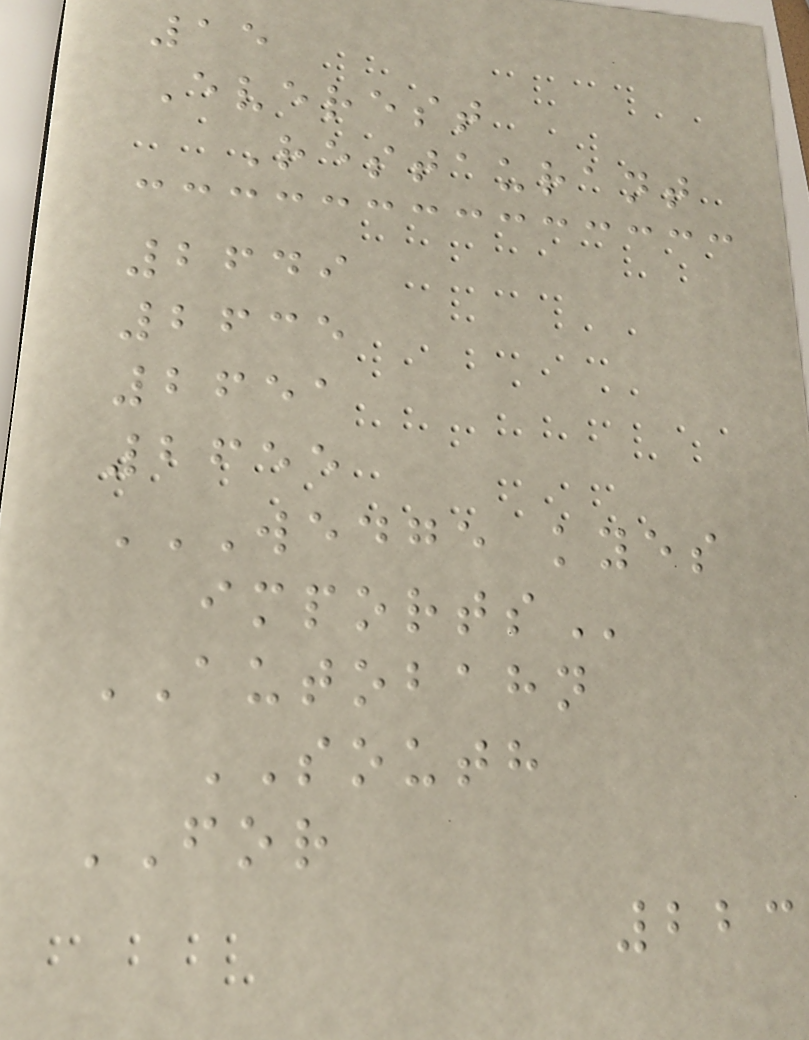15
Everest
Restaurant
2649
2635
2651
2655
WEDGE KYES
IMPORTS
AUTOBAHN
SOUTH
FOR
223
